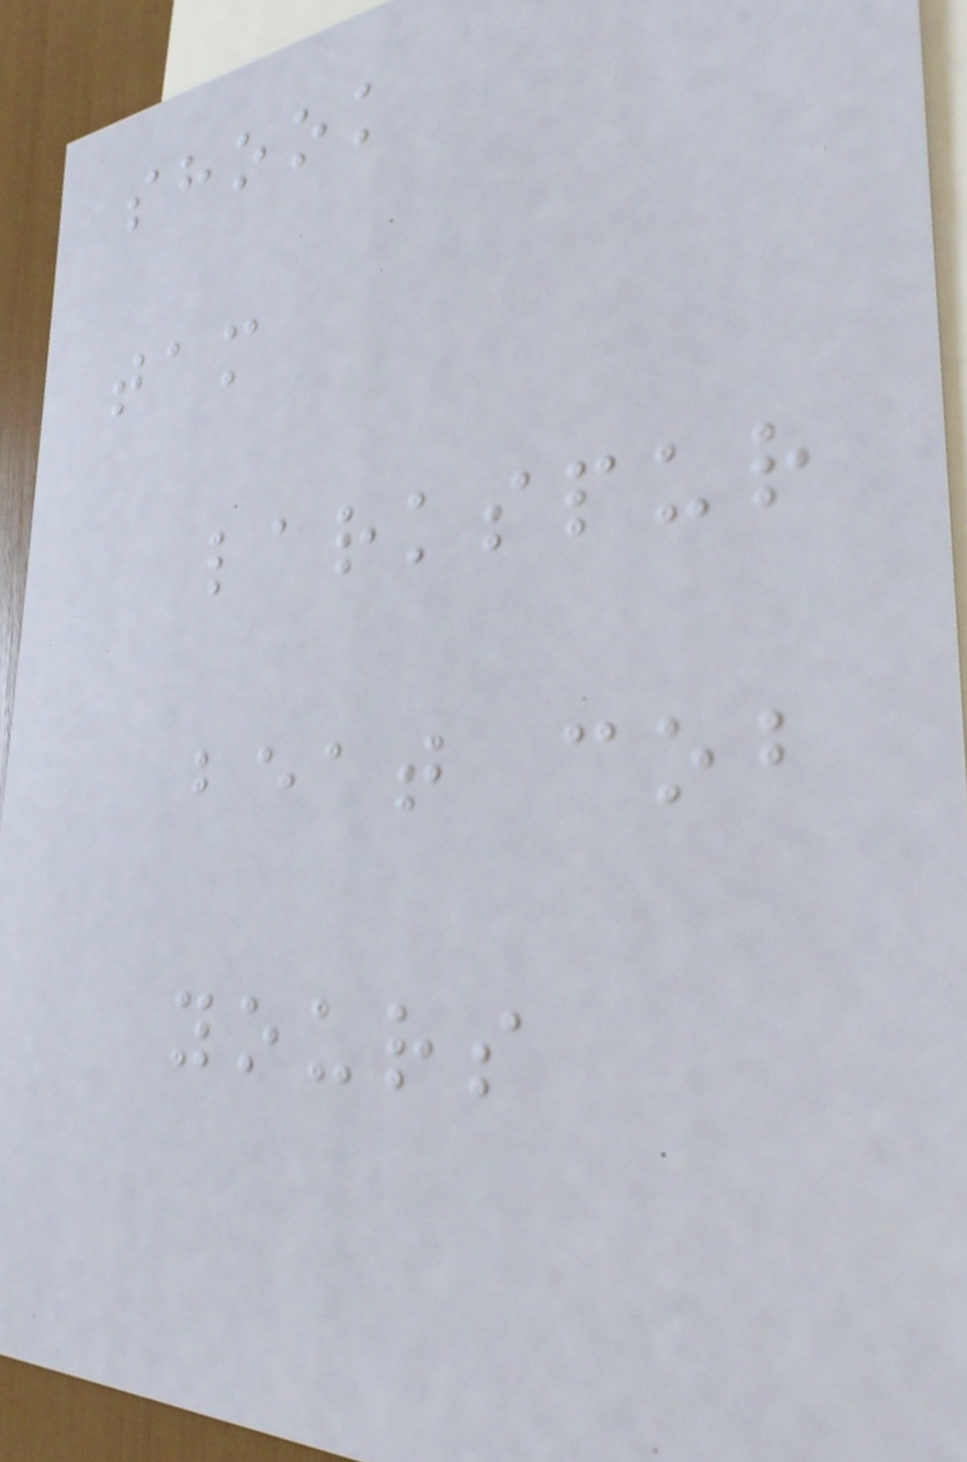shook
tam
larkspur
beat cob
yours
